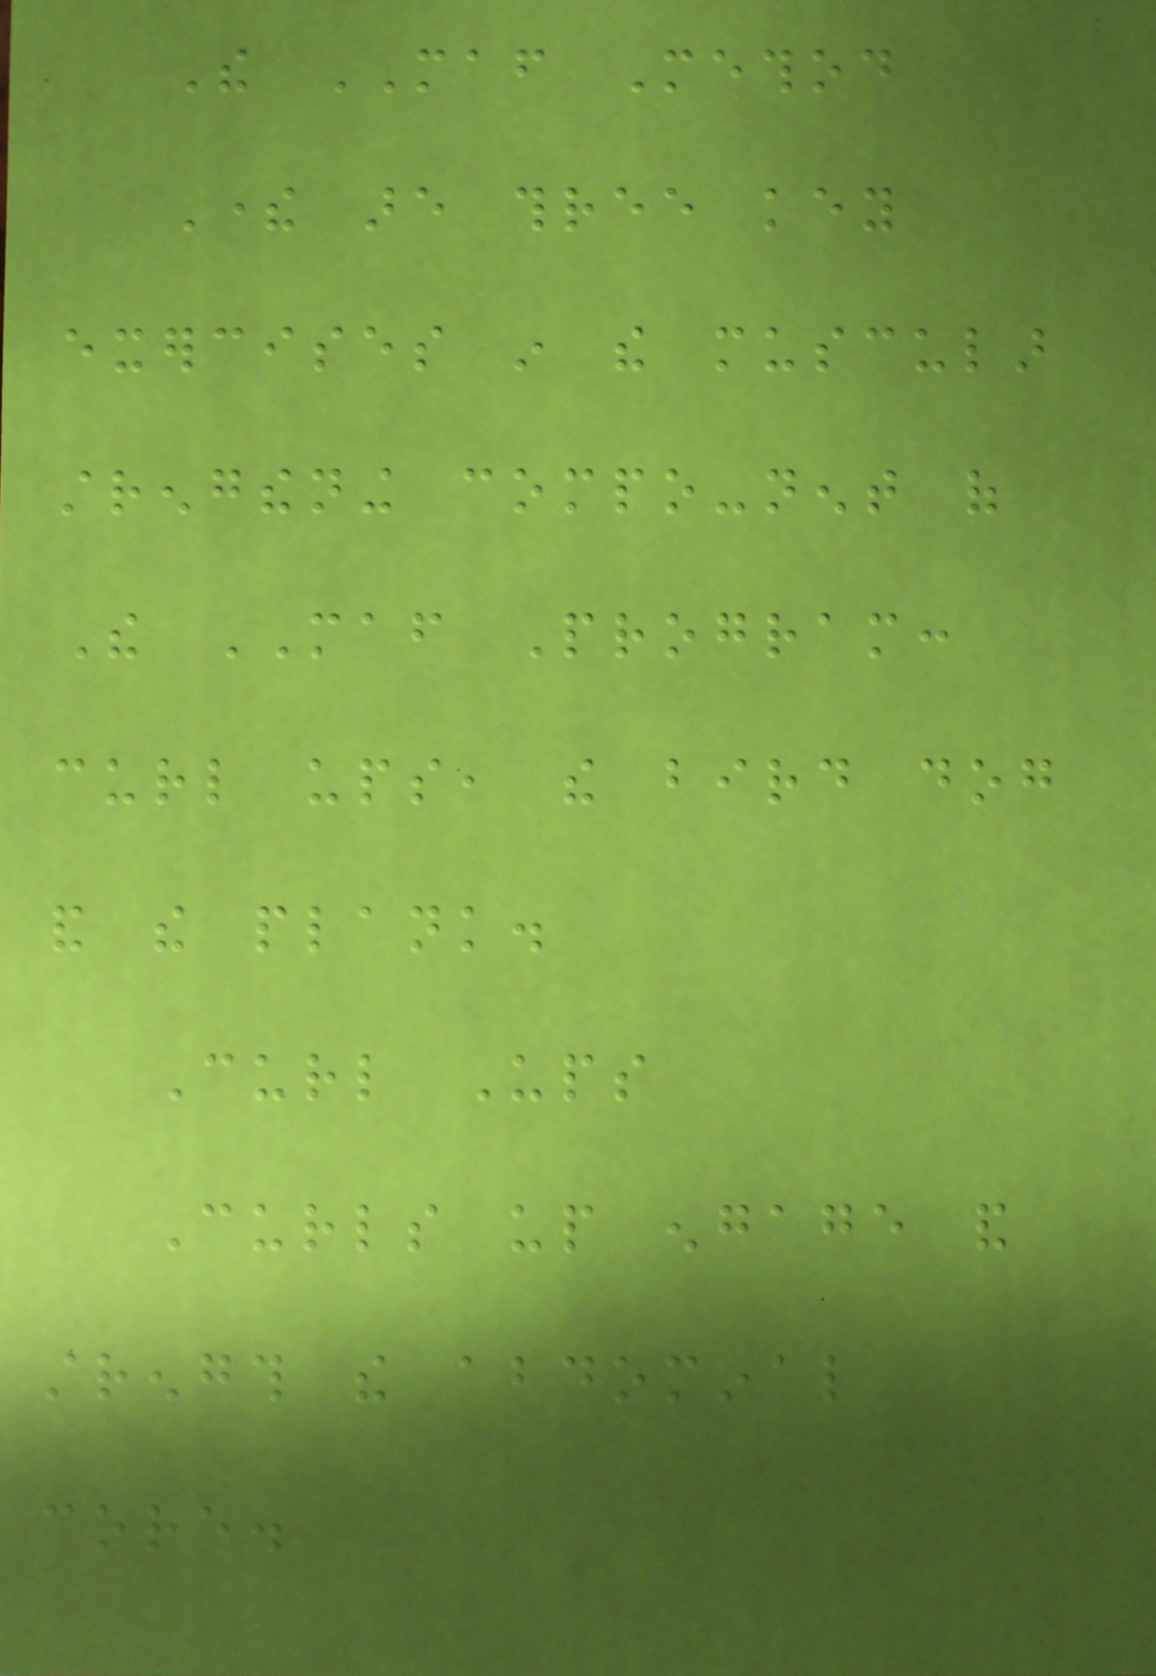The MAF Method
There are three key
exercises in the muscular
strengthening compo-nent of
The MAF Program:
curl ups, the bird dog
and the plank.
Curl Ups
Curls up engage and
strength the abdominal
core.
